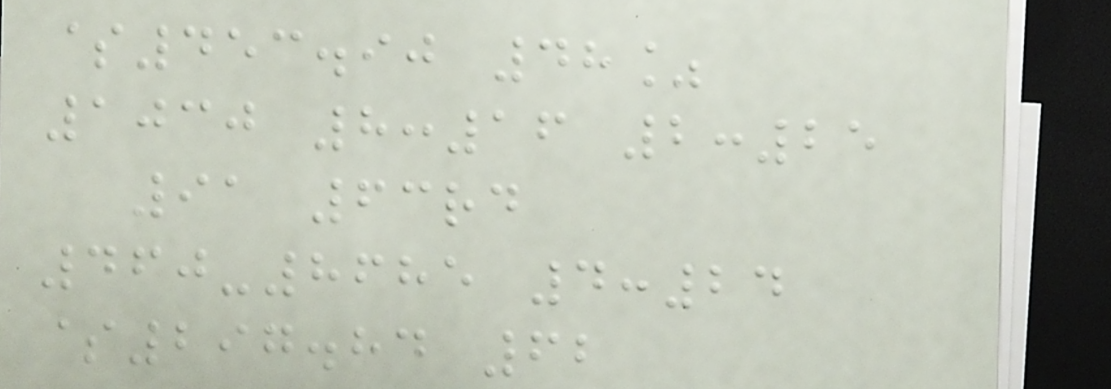$453.90 48%
1030 8:16 2:25
91 63rd
460-8685 4:24
$297.84 62
